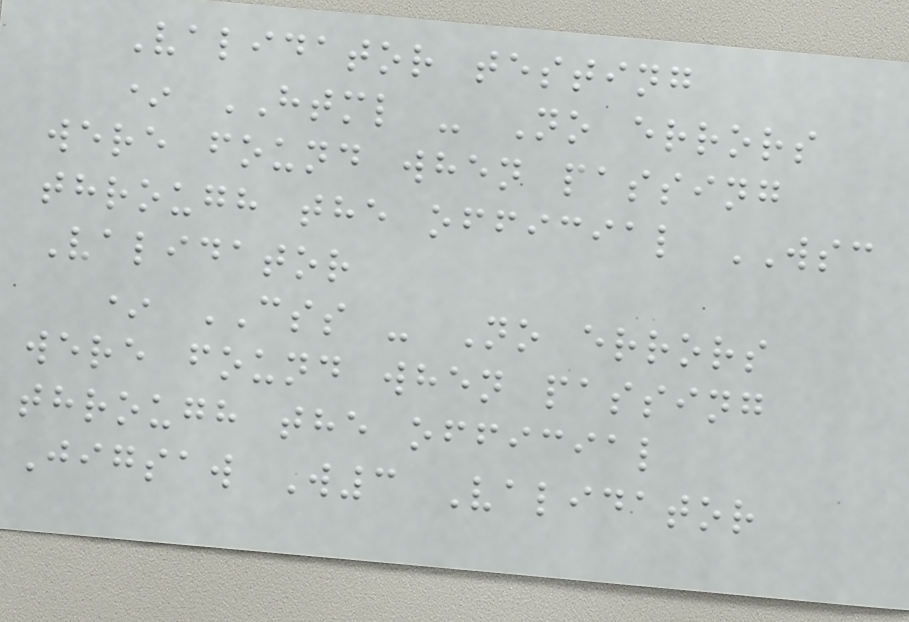Validator testing
* HTML - No errors
were found when passing
through the official WSC
Validator
* CSS - No errors
were found when passing
through the official
Jigsaw W3 Validator
